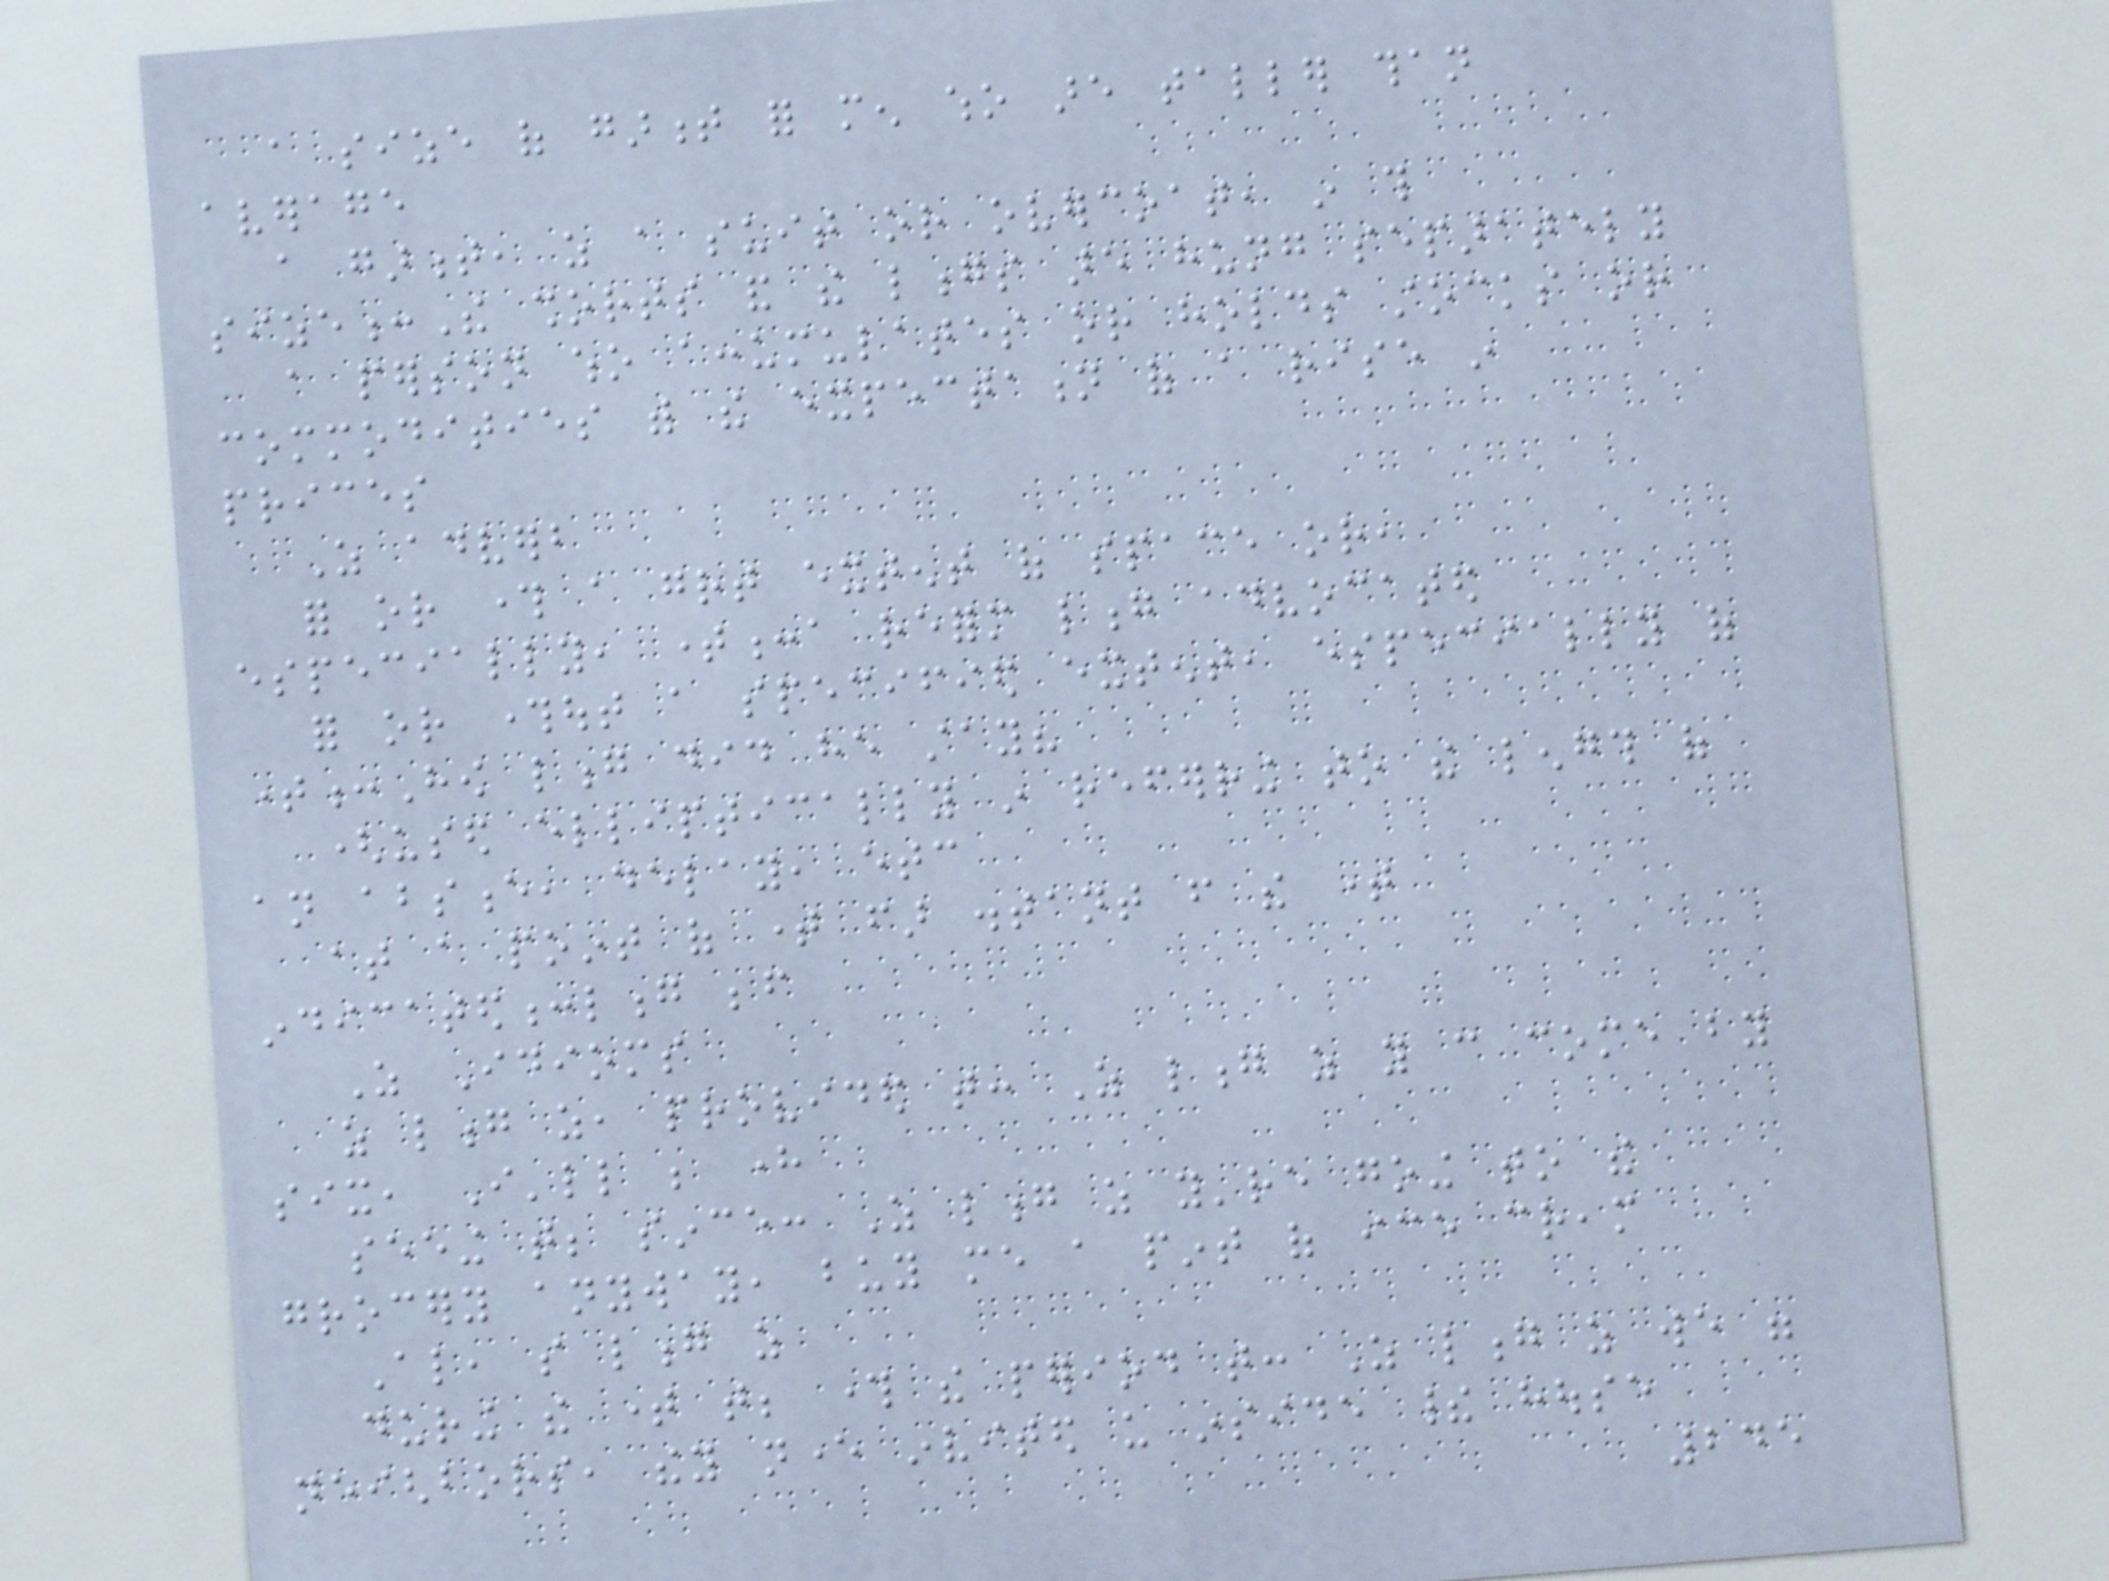a size of garment for men who are taller than
average
a garment, as a suit or overcoat, in this
size:The shorts and the longs are hung separately
a person who accumulates or holds stocks or
commodities with the expectation of a rise in
prices
As adverb
for or through a great extent of space or,
especially, time:a reform long advocated
for or throughout a specified extent, especially of
time:How long did he stay?
(used elliptically in referring to the length of
an absence, delay, etc
at a point of time far distant from the time
indicated:long before
As Idioms
as long as, provided that: As long as you can come by
six, I'll be here
seeing that; since: As long as you're going to the
grocery anyway, buy me a pint of ice cream
Also, so long as
during the time that; through the period that: As long as we were
neighbors, they never invited us inside their house
245
